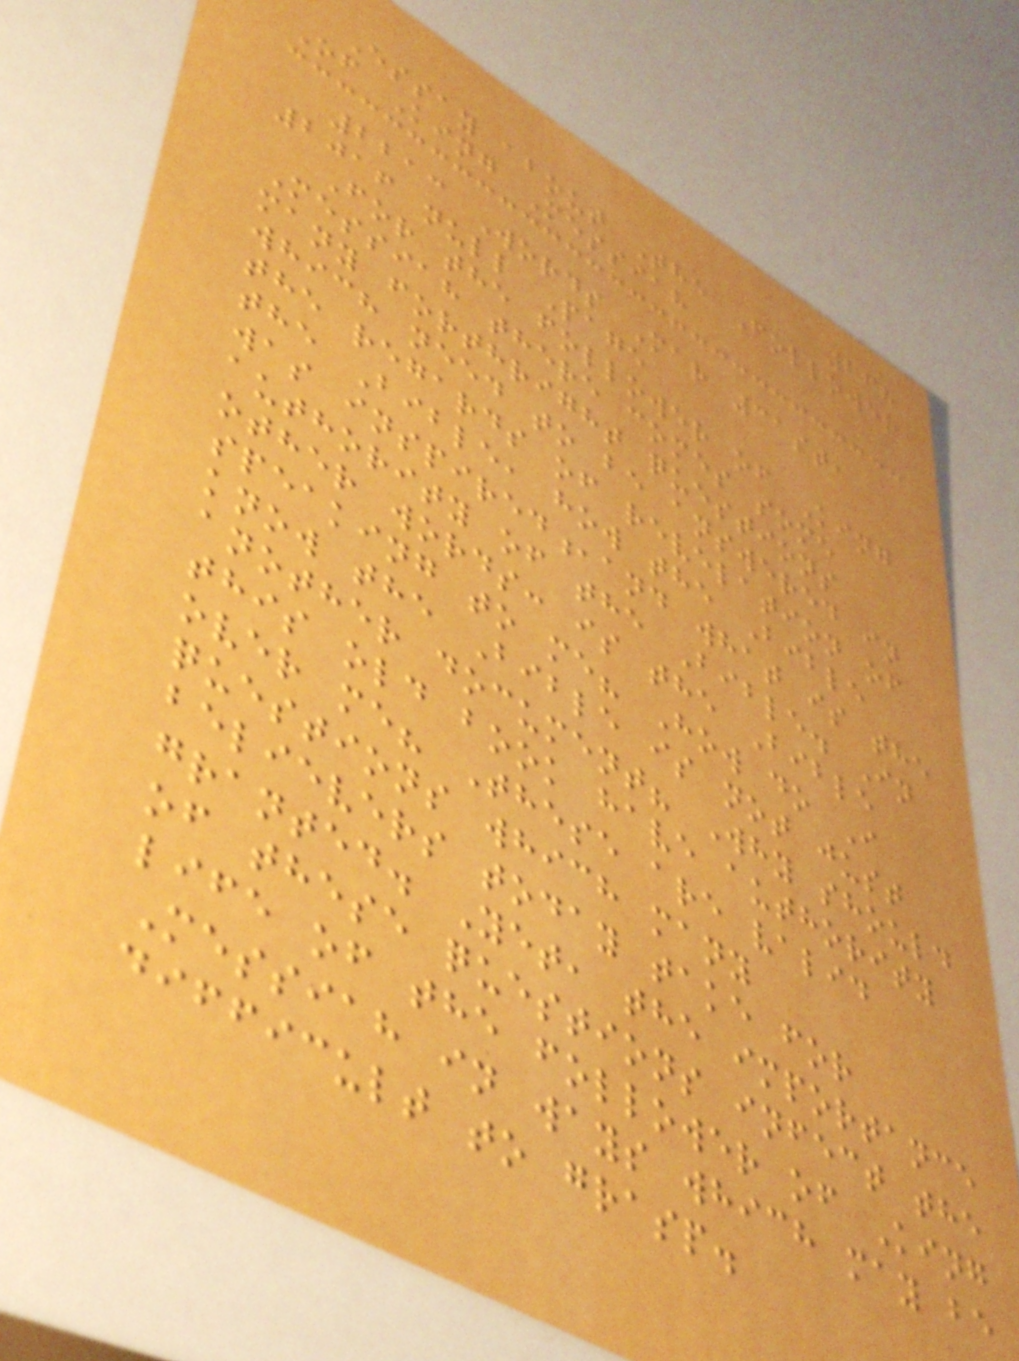268
Essay about The Follower
Of King Messiah
2213 Words Mar 31st,
2016 null Page
For the follower of King
Messiah there comes some
many forthright questions
which need to be answered in
the regards of revelation of
the Bible, how the Bible
was inspired,and what is the
authority of the Bible. In
other words: is the Bible
speaking to me? How do I
know the Bible is not just
another document? Why should
this old book have authority
over me? These are valid
questions which many
believers today take for
granted. Yet, the importance
of these questions infect the
life of the follower of King
Messiah in ways which may be
difficult to grasp.
